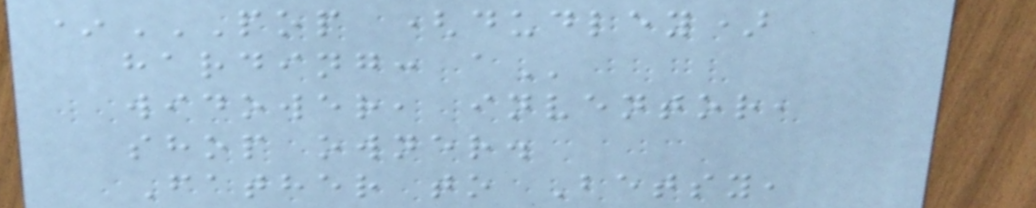*POP (DUDLEY)
HARDING: A
widower, inventor,
shop owner.
Father to Betsy,
